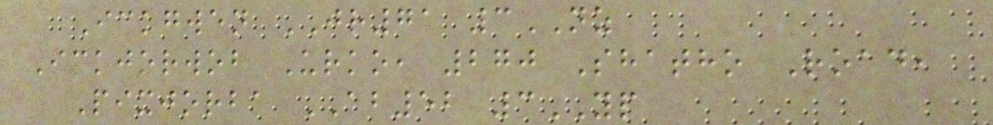Ickgwen JR71 3NZ
Ickjorwob Urko, 270 Shatho Road,
Pixjorba AB52 3YP
